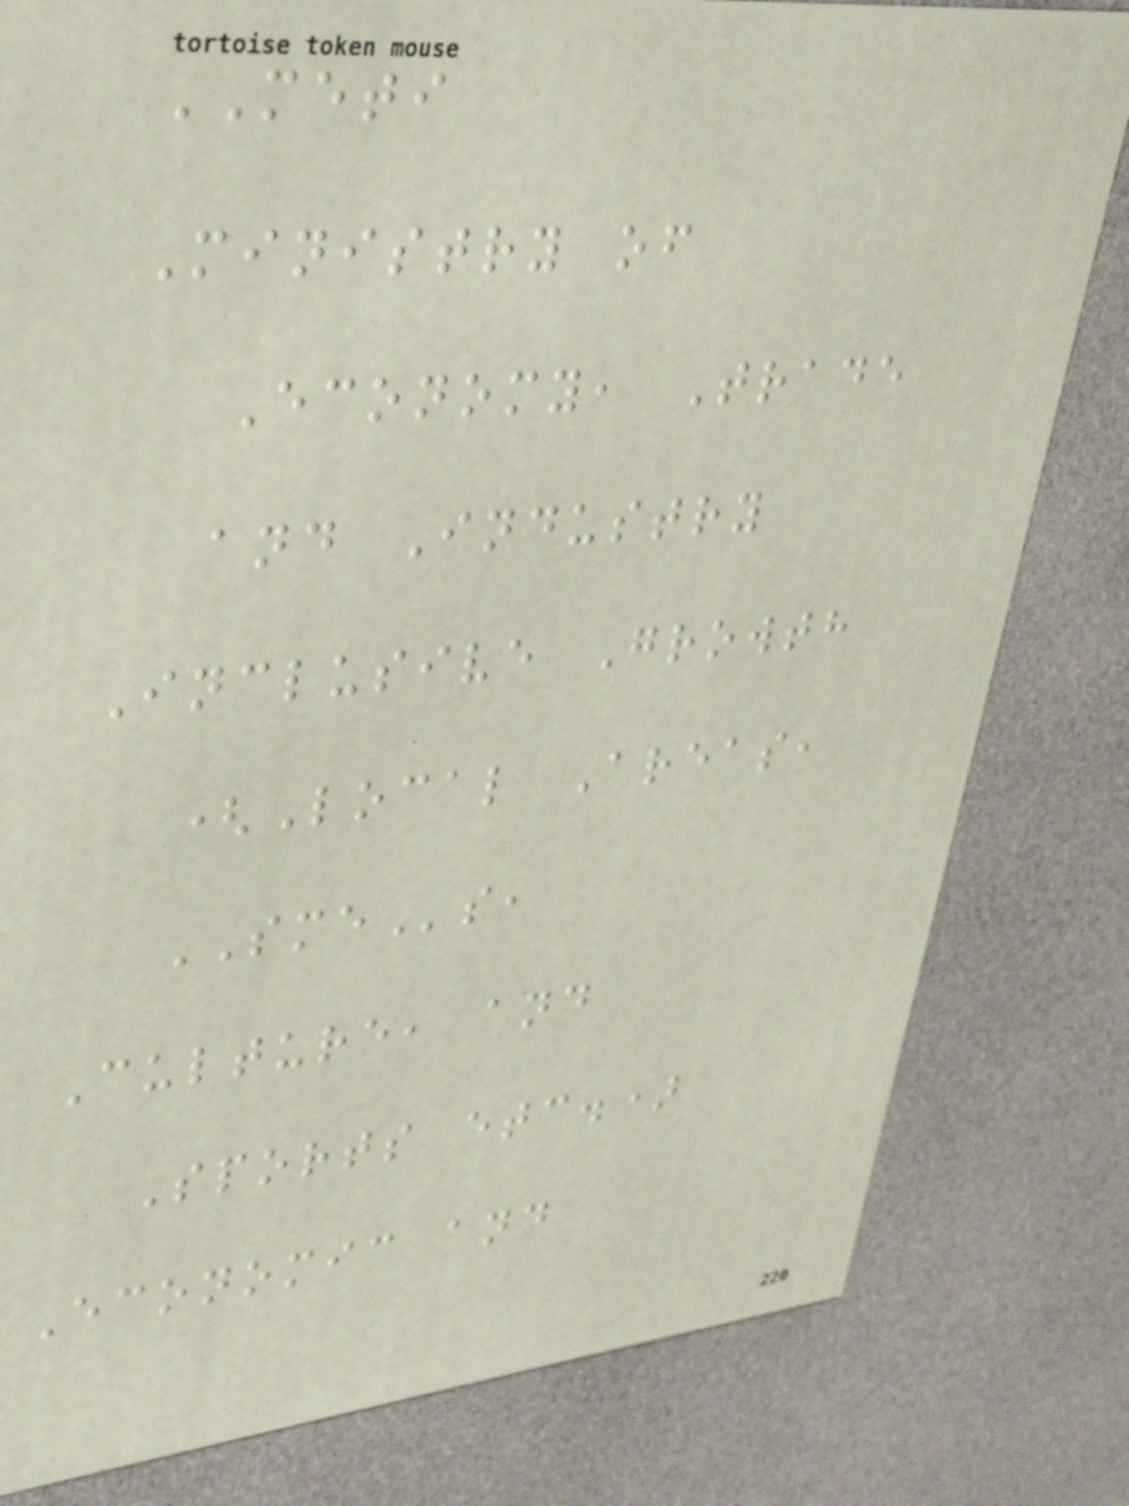METI
Ministry of
Economy, Trade
and Industry
Inclusive Growth
(Local Areas,
SMEs,
Culture, and
Sports etc.)
Economic and
